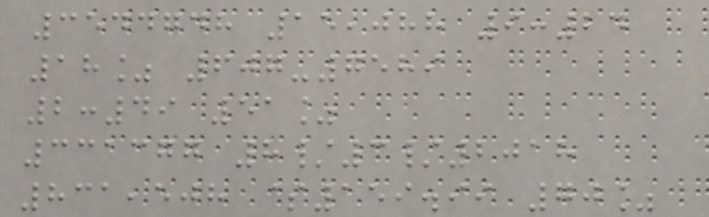3544748 15,088 9:24
18% 607-7589
2:49 51%
331377 8/3/2018
831,508 $159.99 70%
